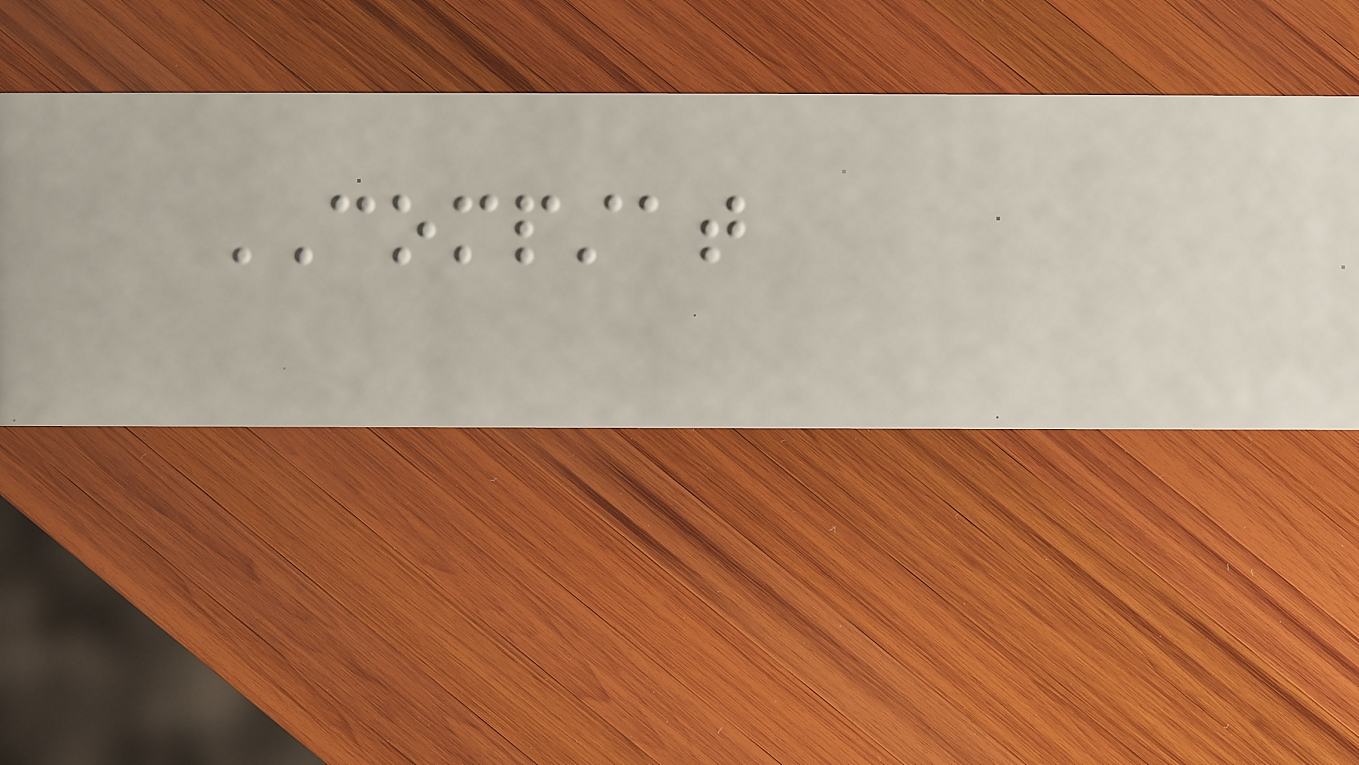COMPSTAT
